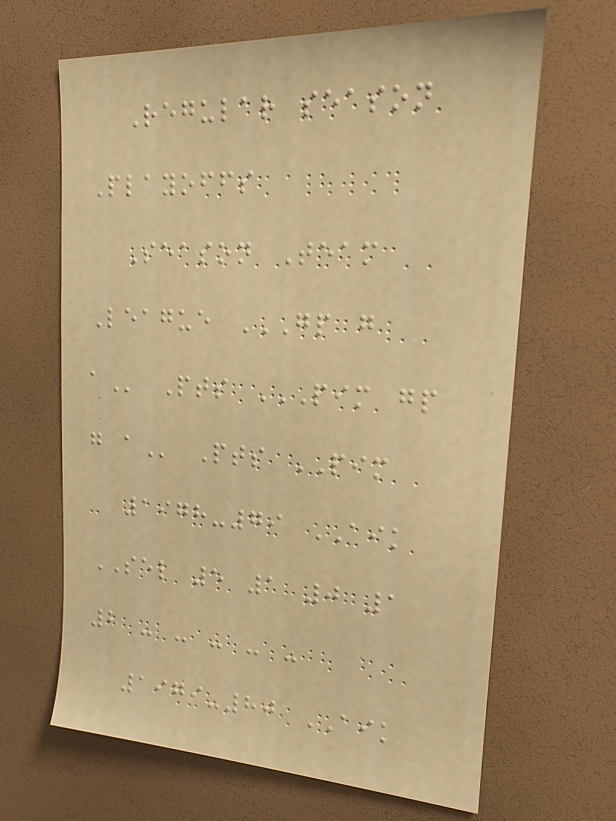Regular season
Playoffs
Season Team
League GP G
A Pts PIM GP
G A Pts PIM
1978-79 AIK
SEL 5 1 0 1
2 - - - - -
1979-80 AIK
